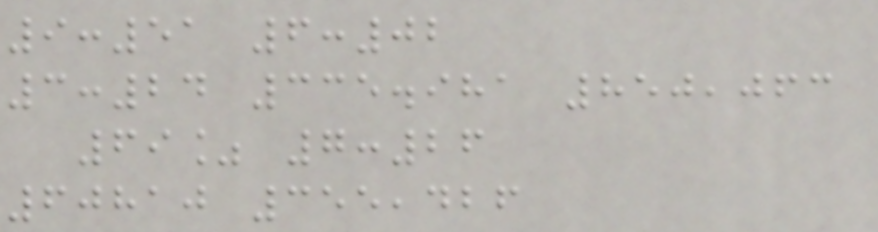9:51 6:02
3:24 335.981 850,063
69% 7:26
60810 355,426
